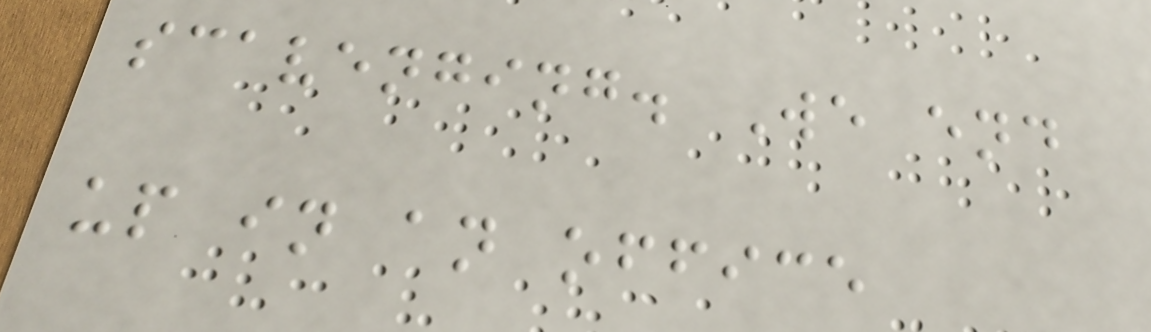scavenging. We end
up in an office
